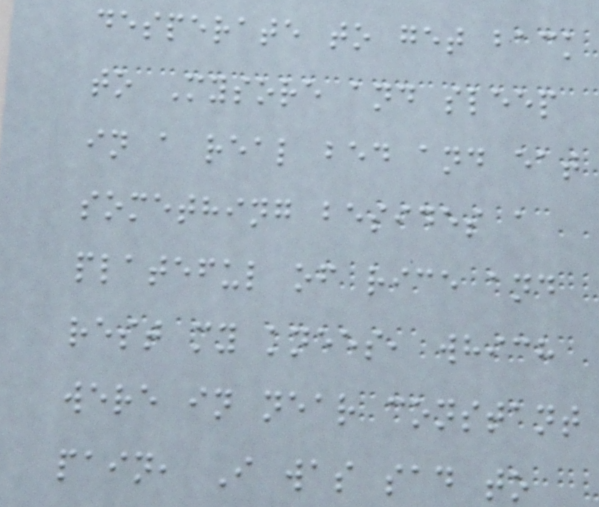desperate to get back
to Mysore and sleep
in a real bed and eat
something besides a
plateful of rice and
rest my knees, which
were in near constant
pain, I was sad to
